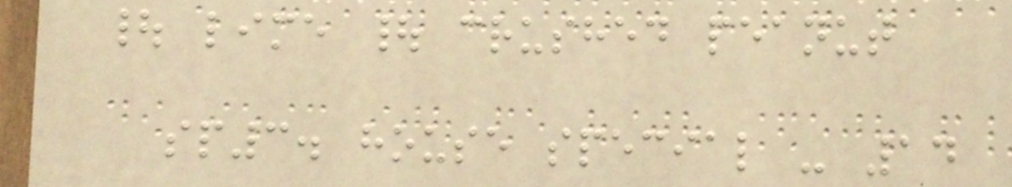| lime | crushed peanut
sp3. house special - 14
